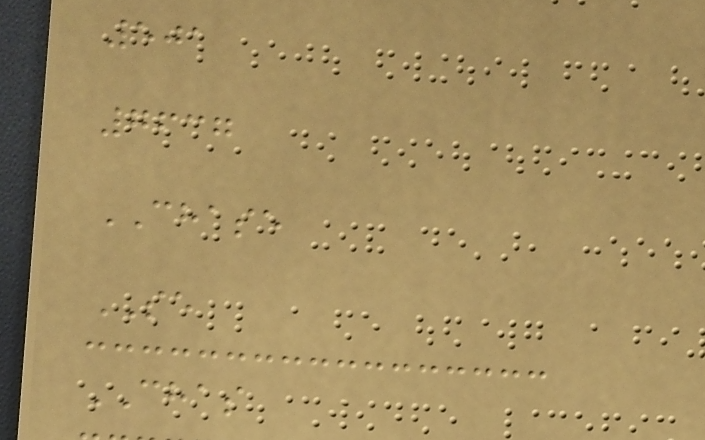501
7637
CHASE
SE
CHAS
